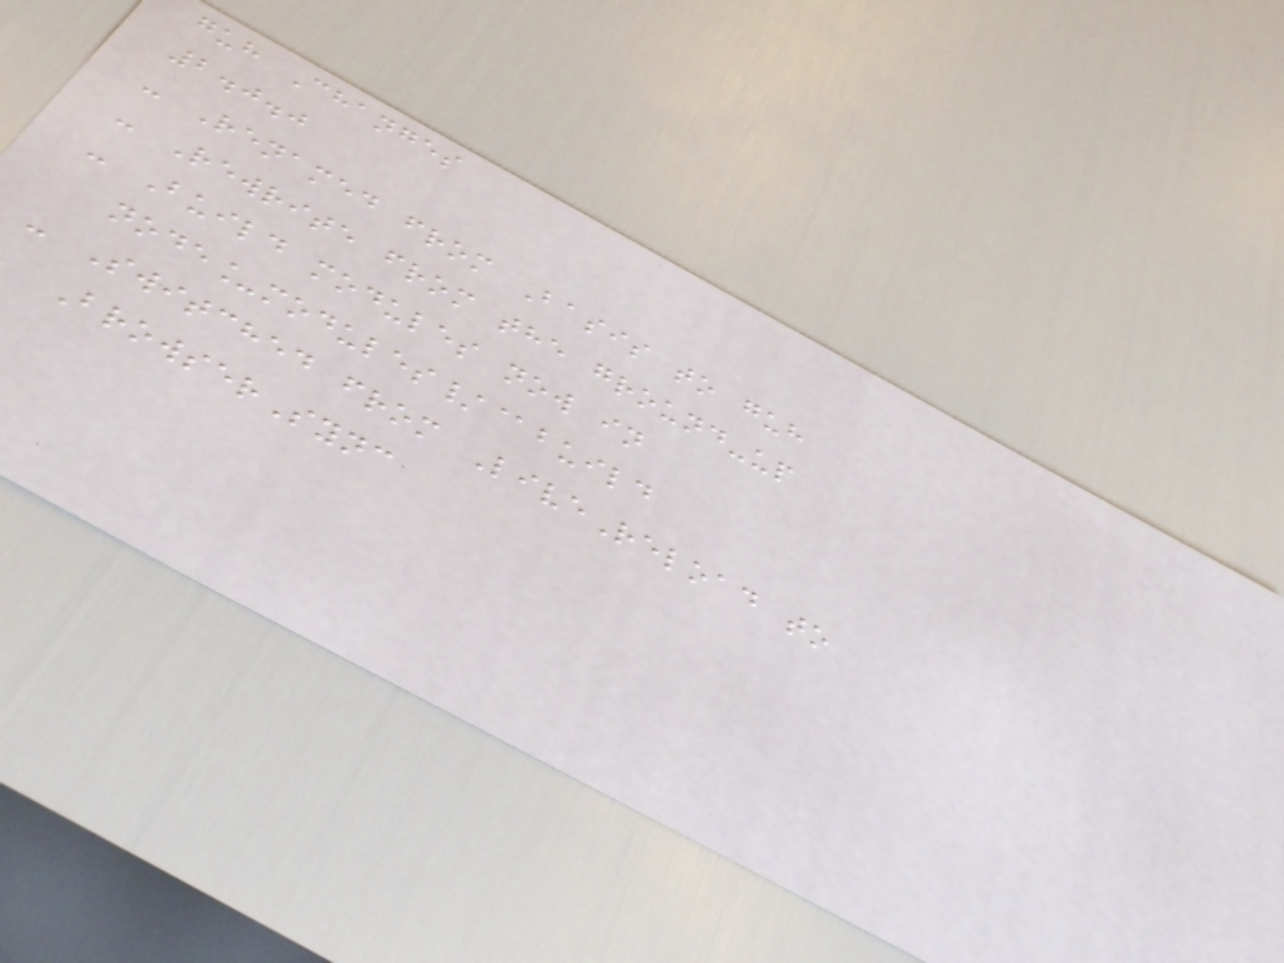guh Changes
2.0.0
- Renamed from Basis to guh
- Rewrite from the ground-up
- Build modules now in
node_modules/@build
- Switched from LiveReload to
BrowserSync
